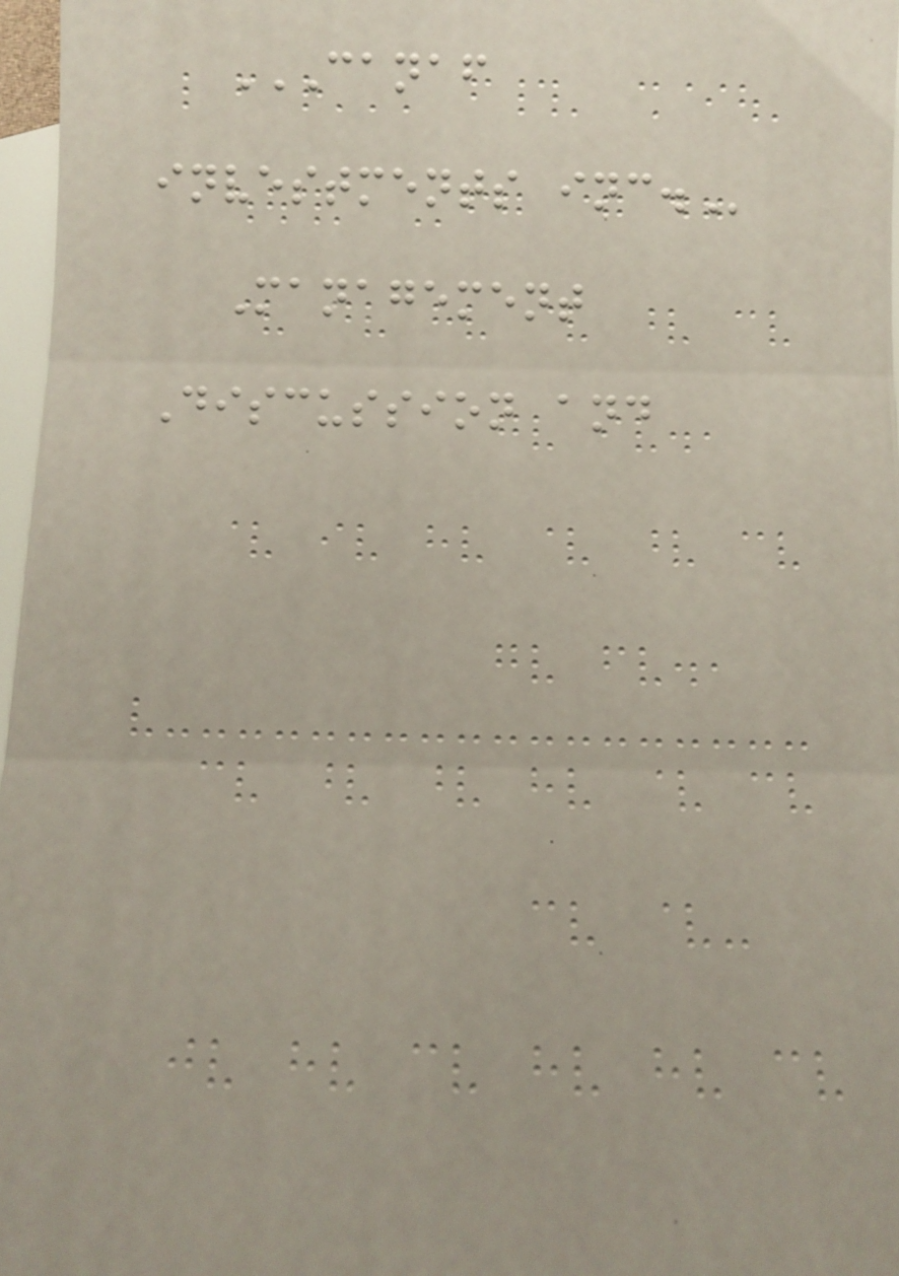CANAF
INVESTMENTS INC.
Management
Discussion and
